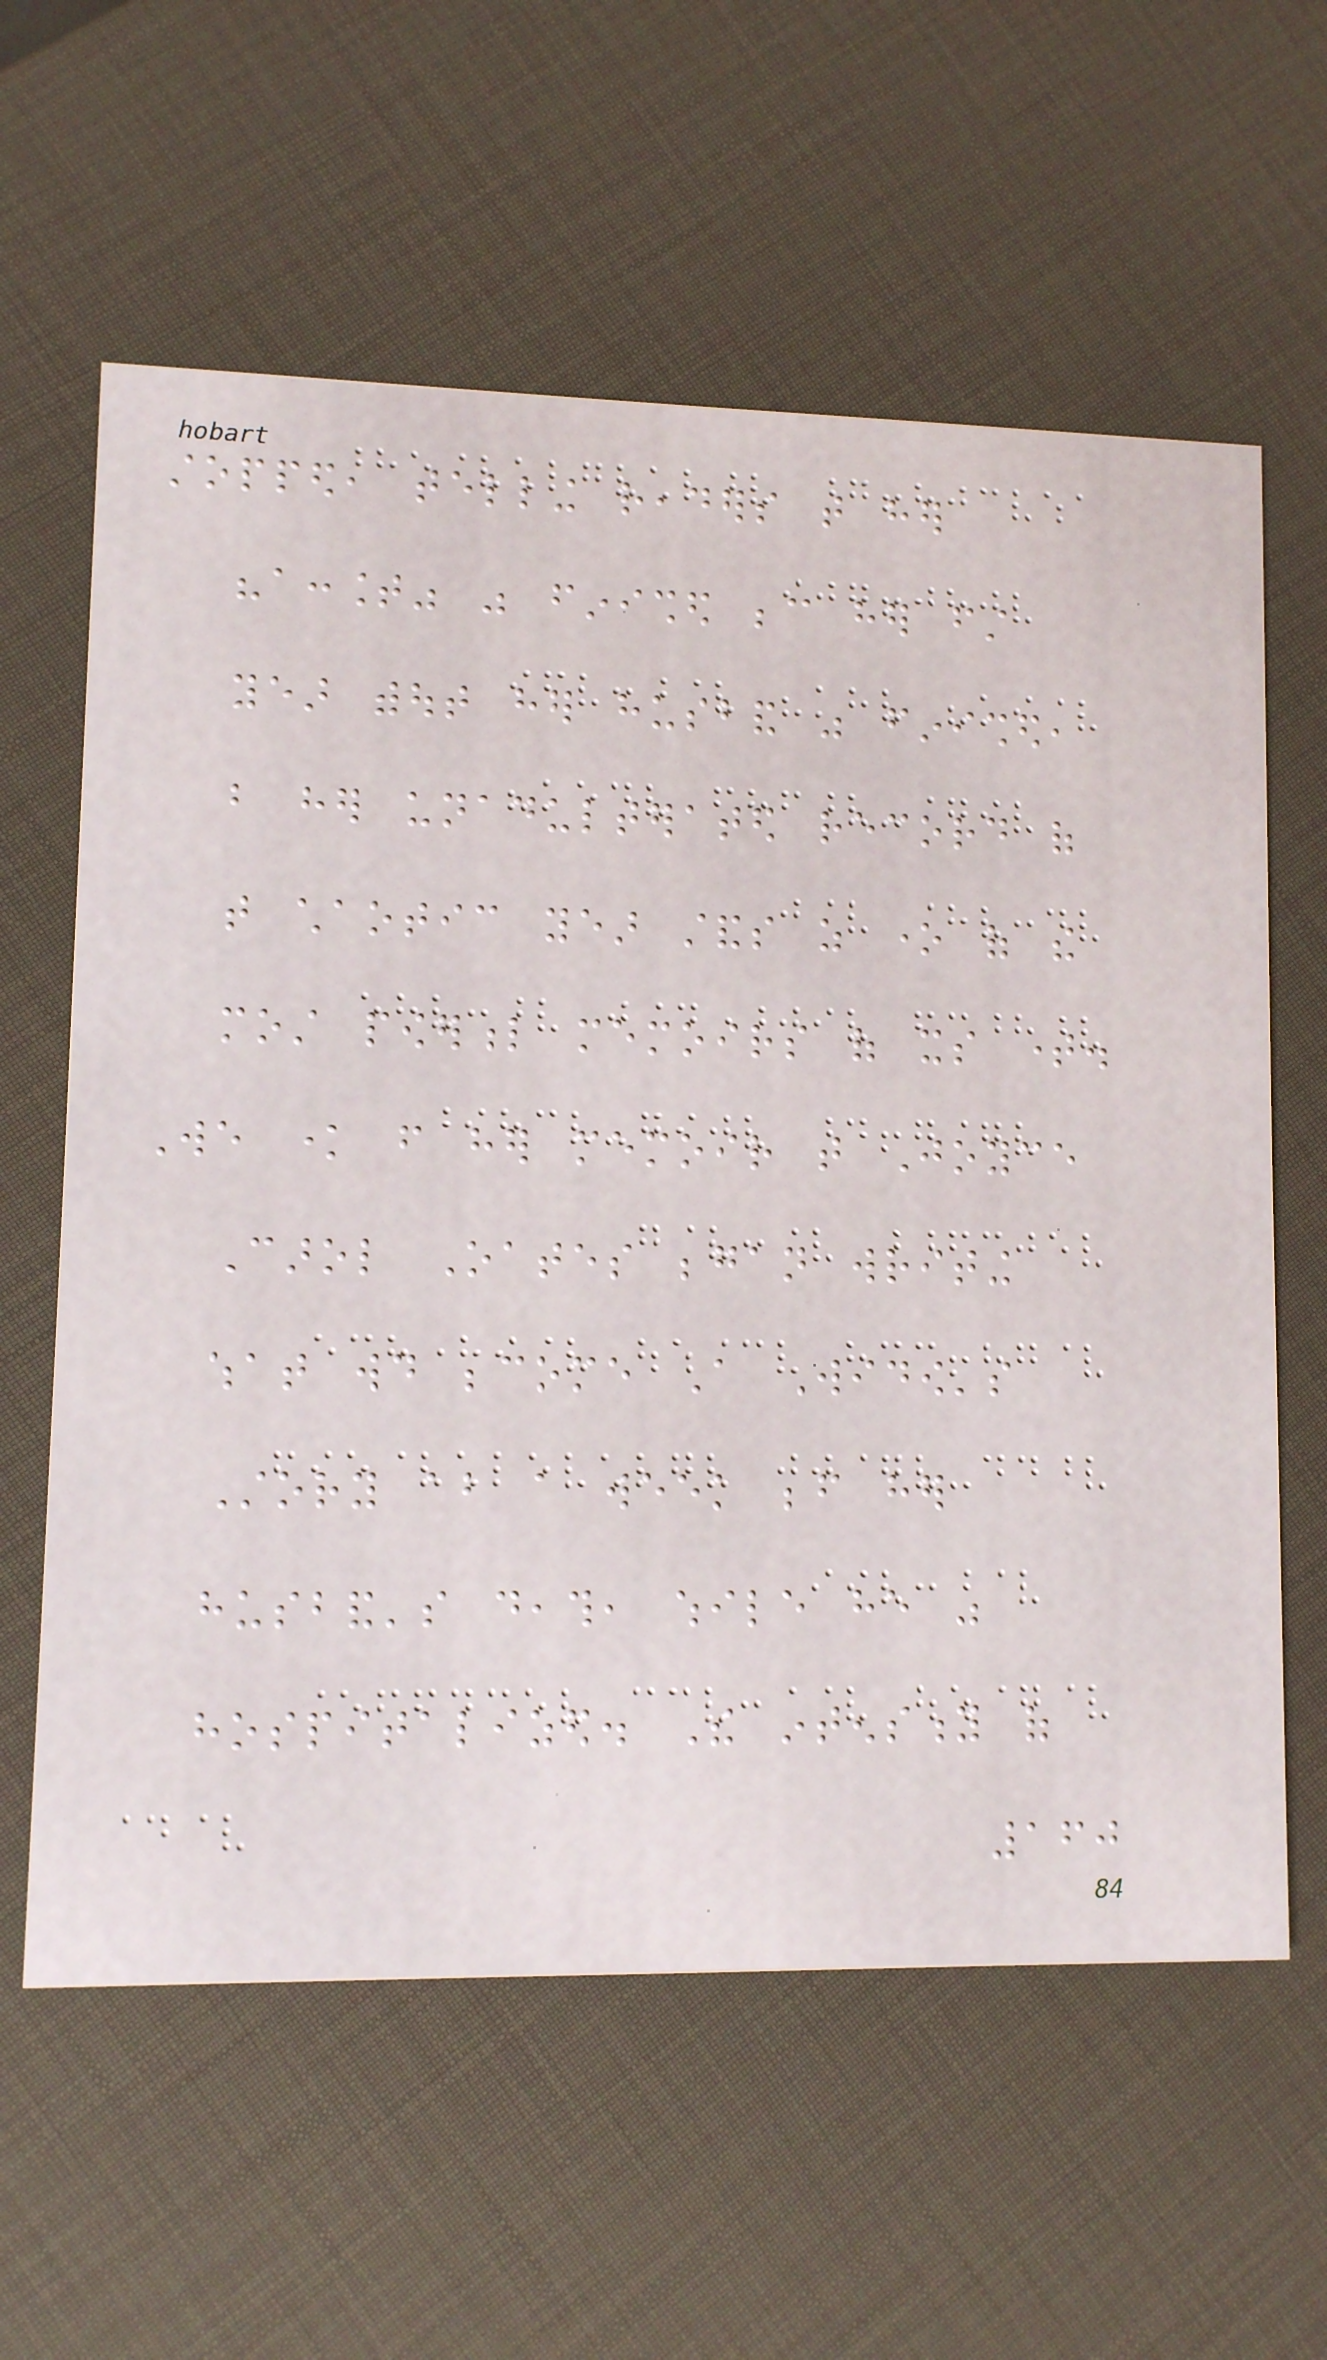stopped, telling readers that her
"account" was finished because her first
year without her husband was finished,
but her unadulterated record of
that chaotic year stands as one of the
most powerful memoirs of its time.
We know from her memoir that Joyce
Carol Oates began writing
what would become A Widow's
Story about a week before her
husband's death, while he was
hospitalized. The intensity of
160
